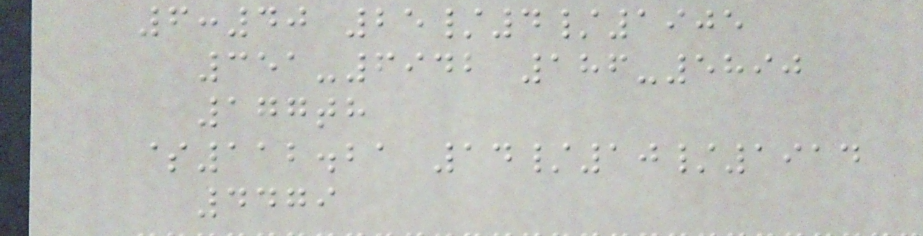6:40 25/4/1905
351-6942 186-5890
177th
$112.21 14/10/1914
4479
